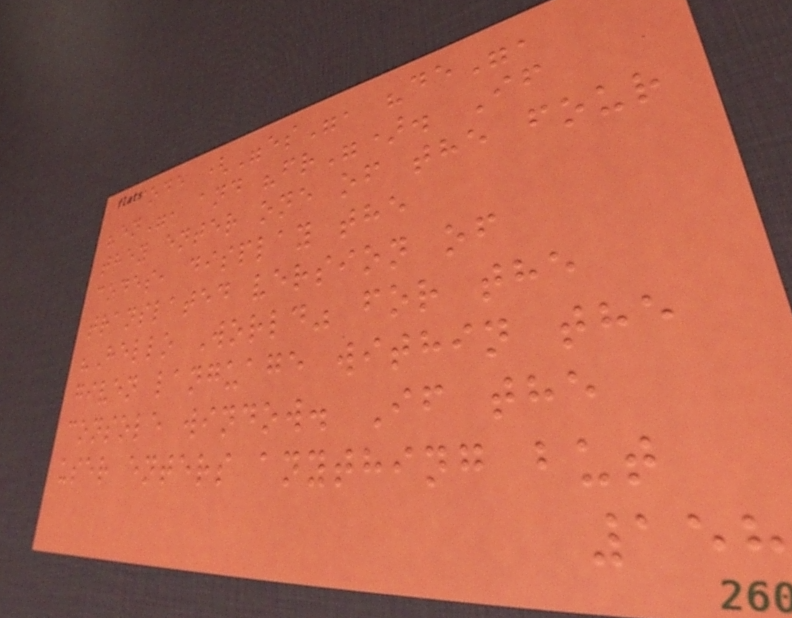code ("es", "de",
"en", and "fr"). If
they enter one of the four
codes, display the
translated version of
"Hello World" for the
given language within the
console window. If the
user enters anything but
158
